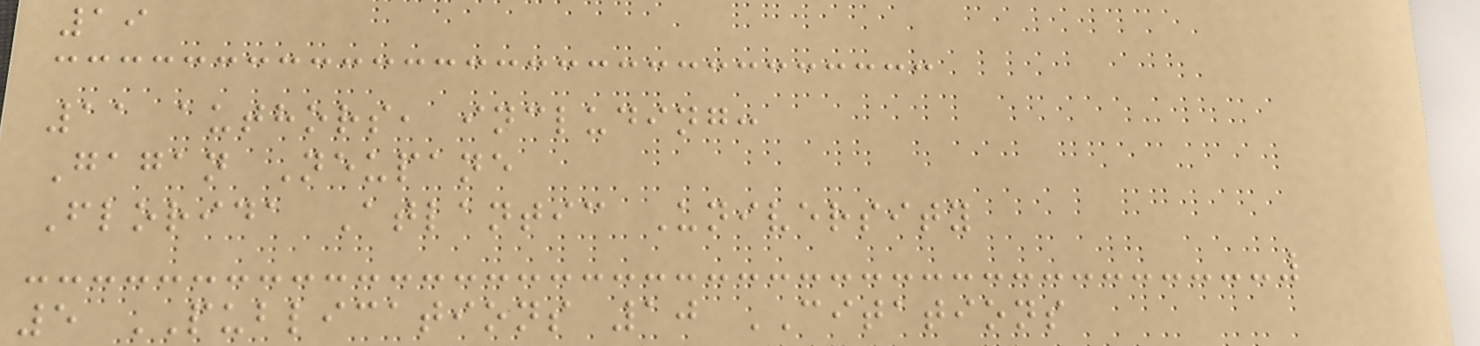19
11 authors, including:
Gagan Neupane
Florida Atlantic University
5 PUBLICATIONS 10 CITATIONS
